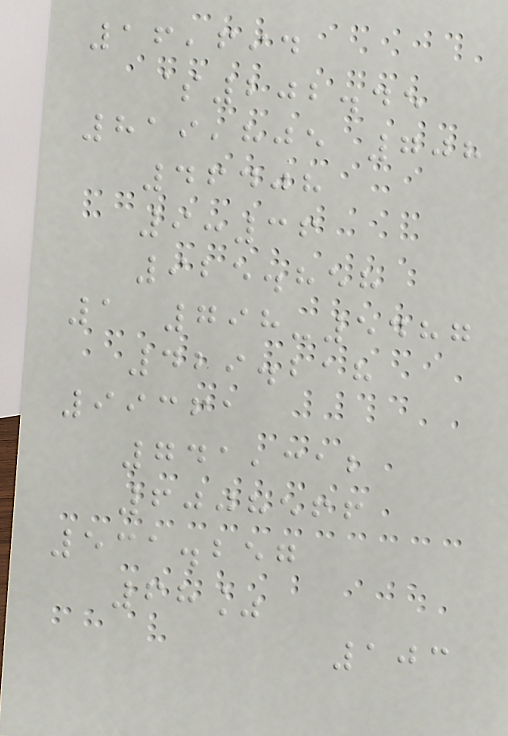16,694
$202.45
819,805 708
46408
9:36
925.858
1 798-5487
429.218
99361
741,312
6008566
531.257
68%
103
